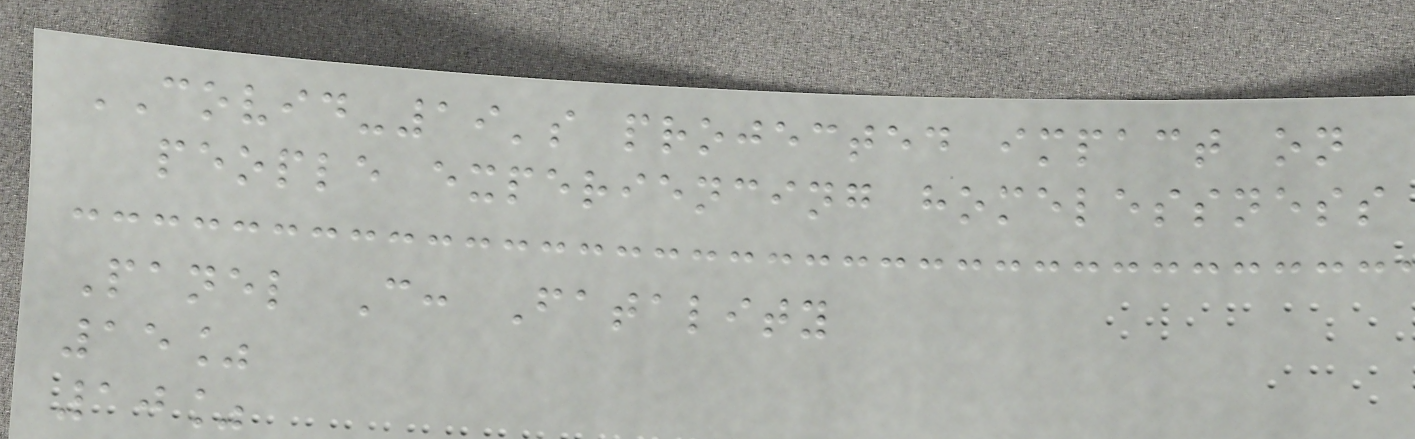COVID-19's projected impact on
people experiencing homelessness
Panel C: Fatality
15%
10%
